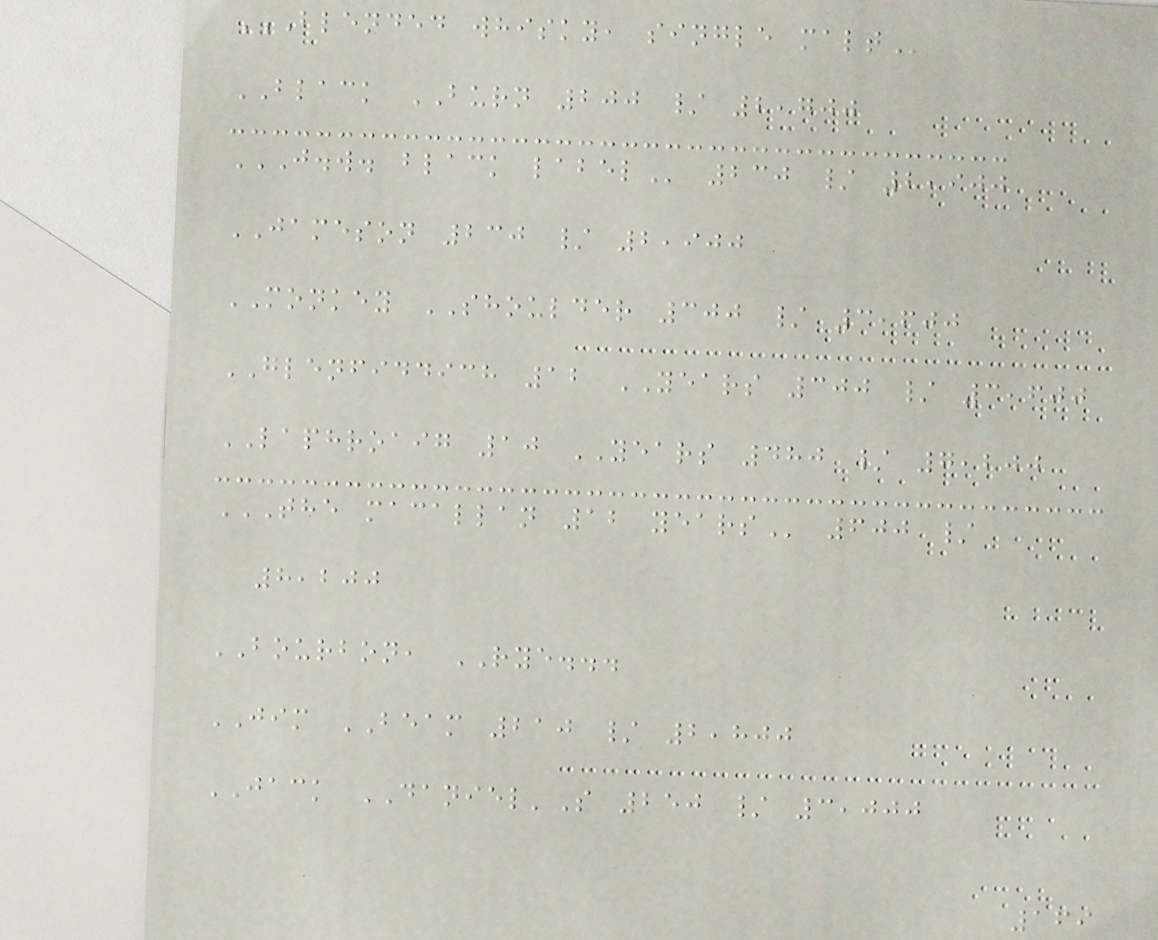BLENDED WHISKY, SINGLE MALT
BLACK BURN 200 / 2,700
J.W. BLACK LABEL 230 / 2,900
JAMESON 230 / 2,900
MONKEY SHOULDER 300 / 3,600
GLENFIDDICH 12 YEARS 300 / 3,600
LAPHROAIG 10 YEARS 480 / 7,200
THE MACALLAN 12 YEARS 600 /
8,200
BOURBON, RYE...
JIM BEAM 210 / 2,800
JACK DANIEL'S 250 / 3,000
169
